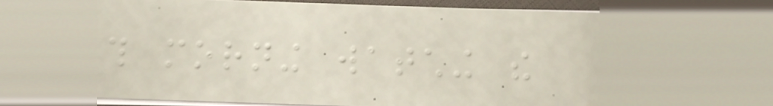this morning watching the
